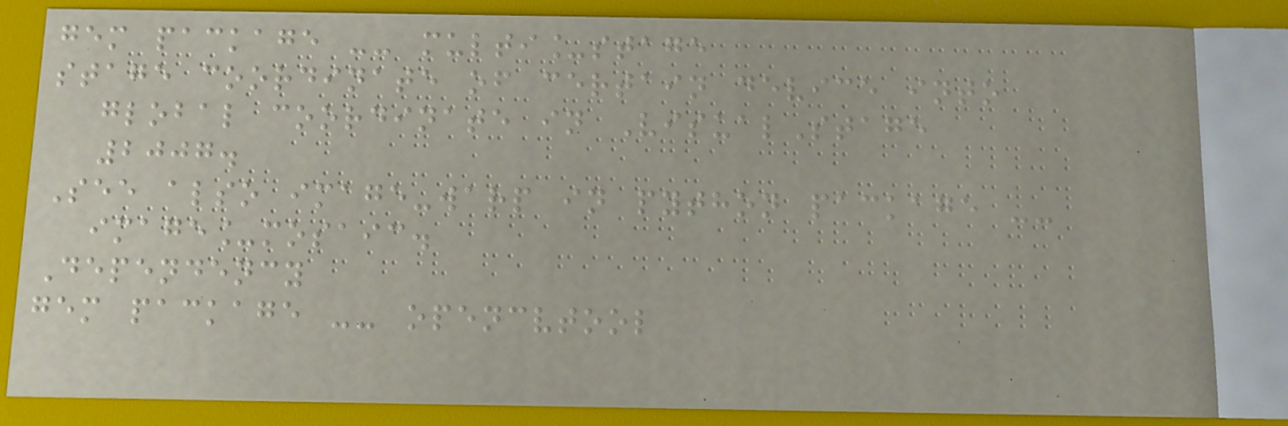gem package -- multi_stage
stage coordinate of certain device into
global coordinate in VisualStage
2007.
See also image-warp in python package --
image_mosaic.
Dependency
gem package -- opencvtool
